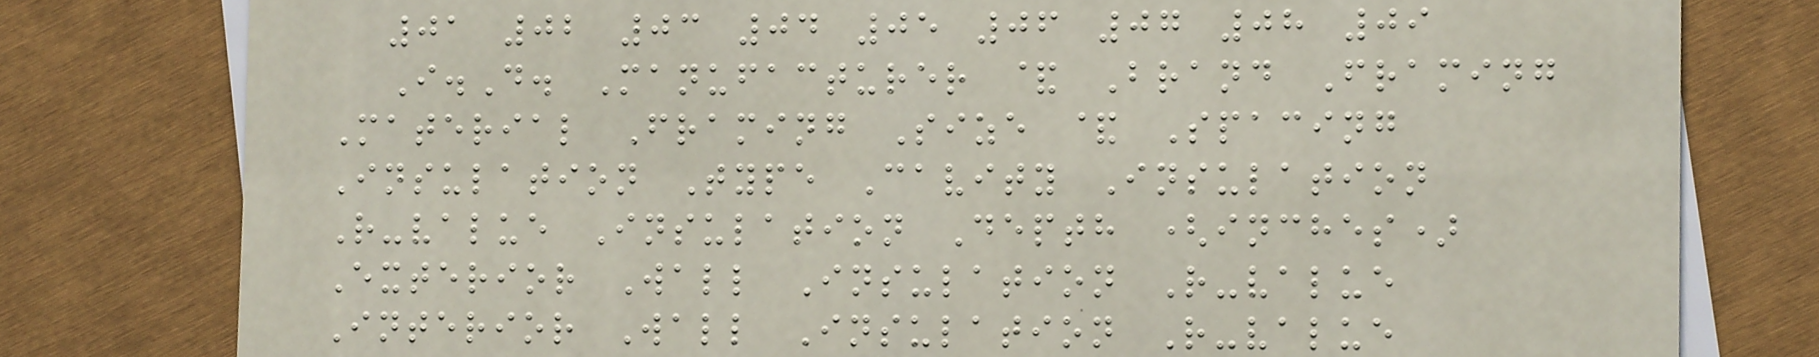01 02 03 04 05 06 07 08 09
I.D. Manufacturer & Brand Framing
Material Framing Size & Spacing
Insulation Type Cavity Insulation
R-value Insulation Depth (inches)
Exterior Wall Insulation R-value
Interior Wall Insulation R-value
